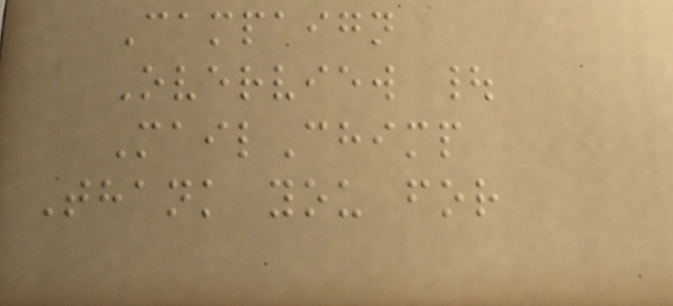Campaign
Overview |
MailChimp
Thank you for
